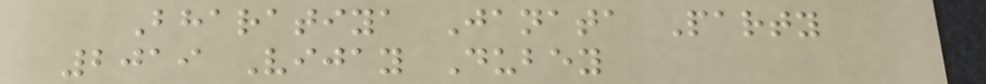Bharatiya Janata Party
2019 Vijay Dubey
